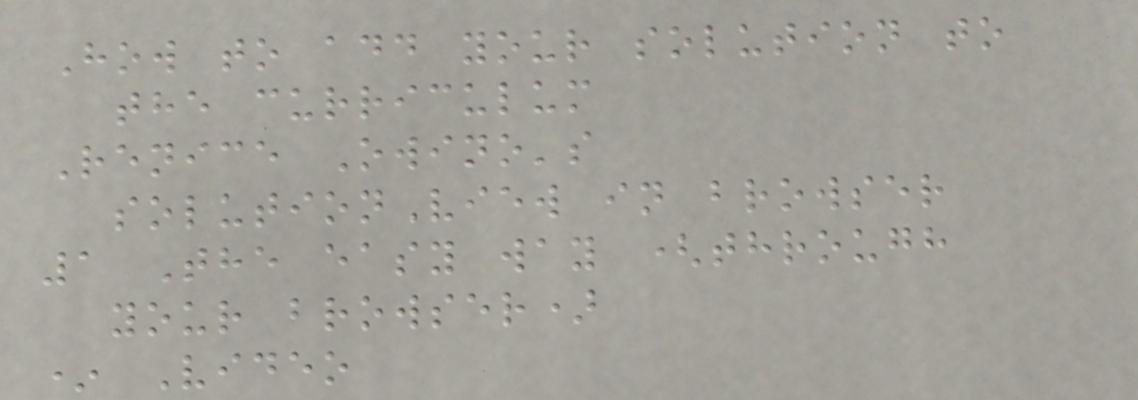How to add your solution to
the curriculum
Renice Owino's
solutionView in browser
1 The easy way (through
your browser)
* Video
